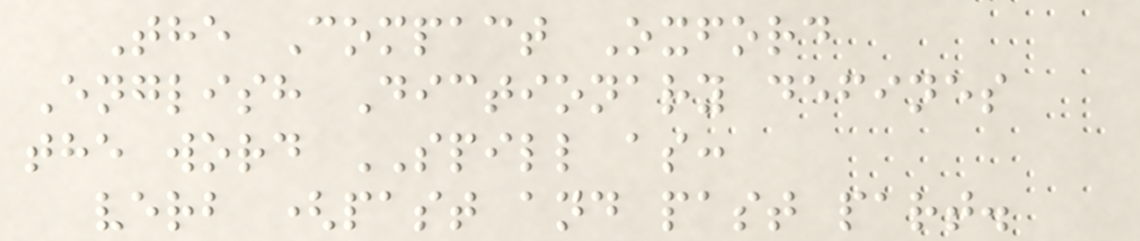The Compact Oxford
English Dictionary defines
the word SPILL as:
verb (past and past part.
